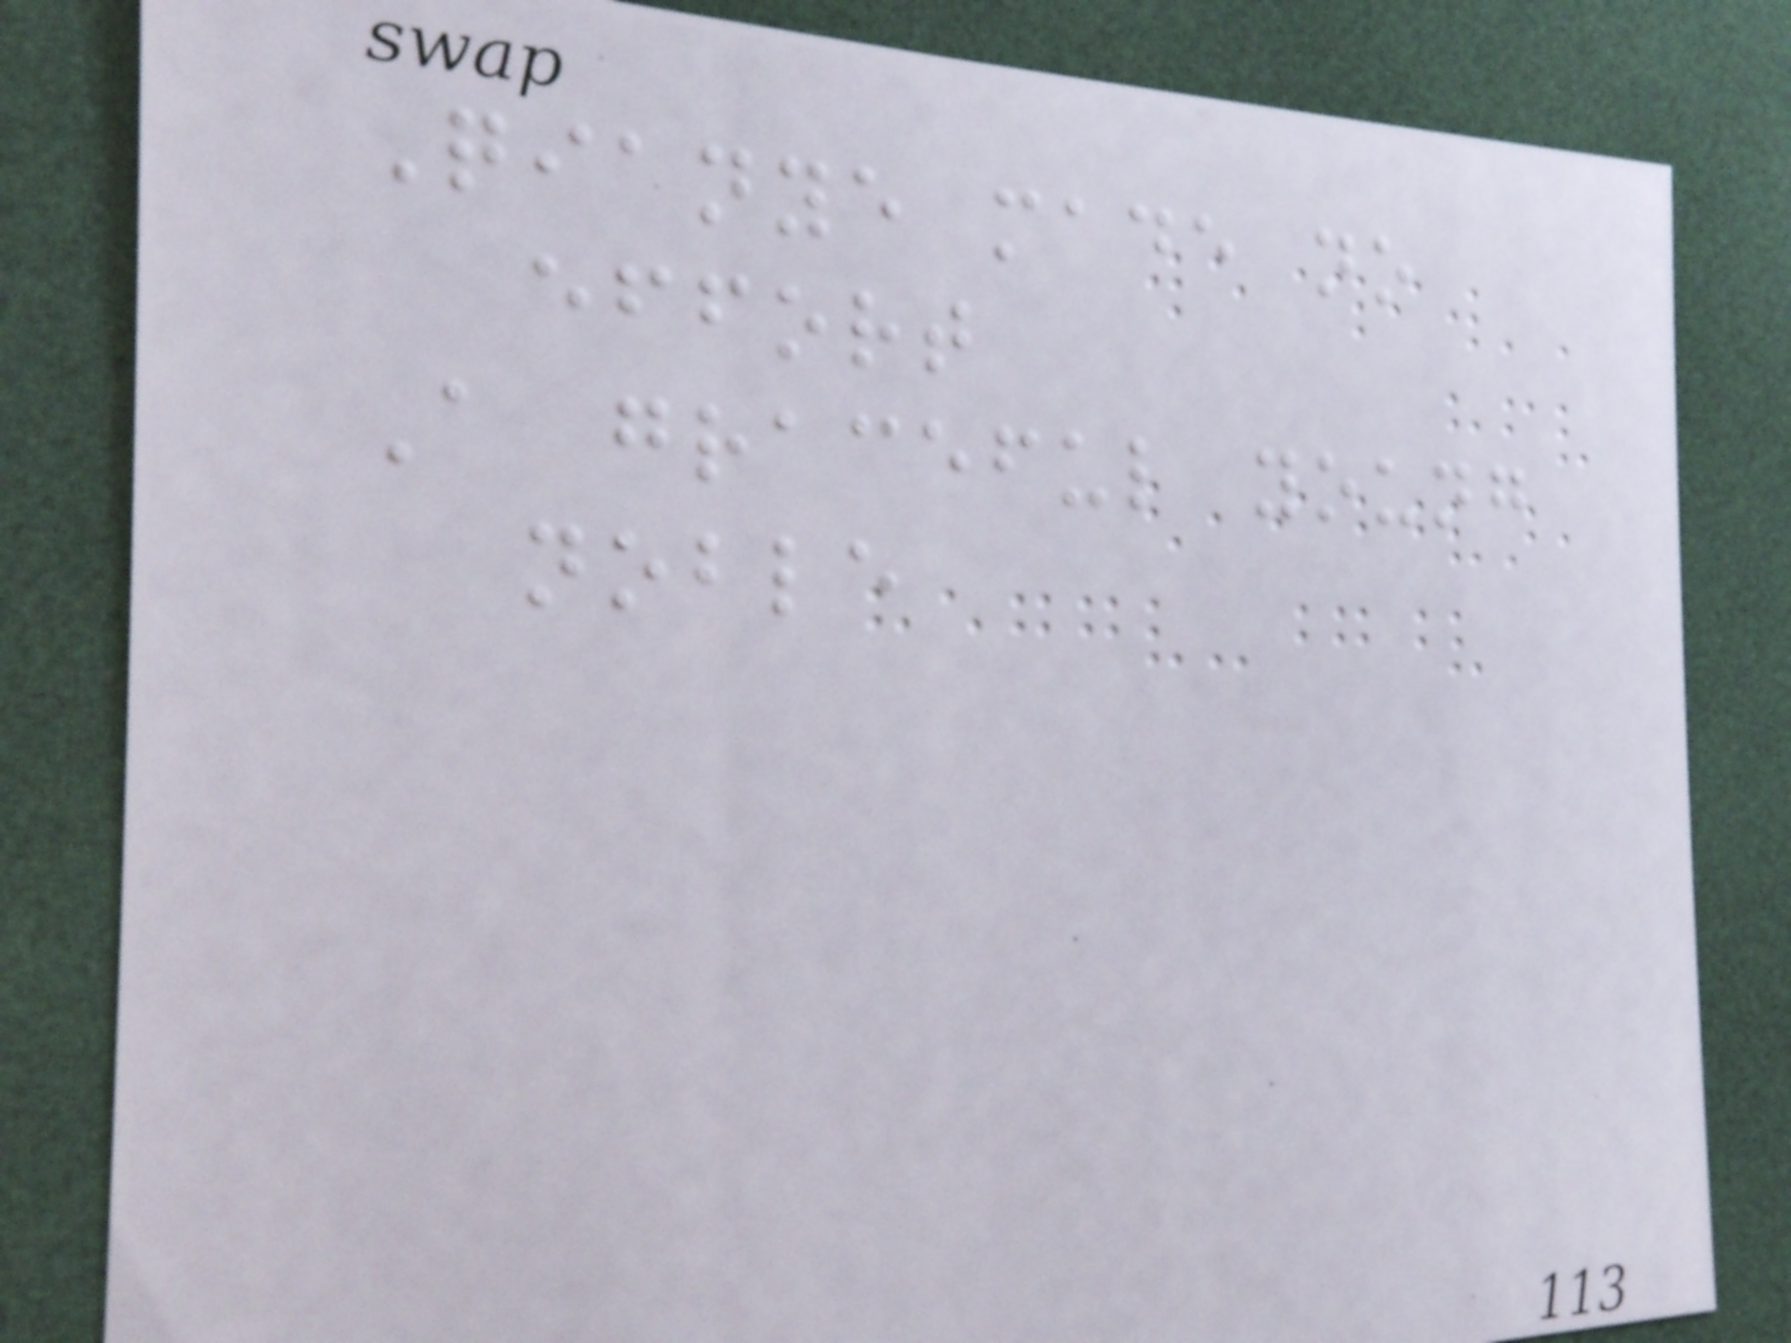Qianye made no
effort
A graceful young
noble
